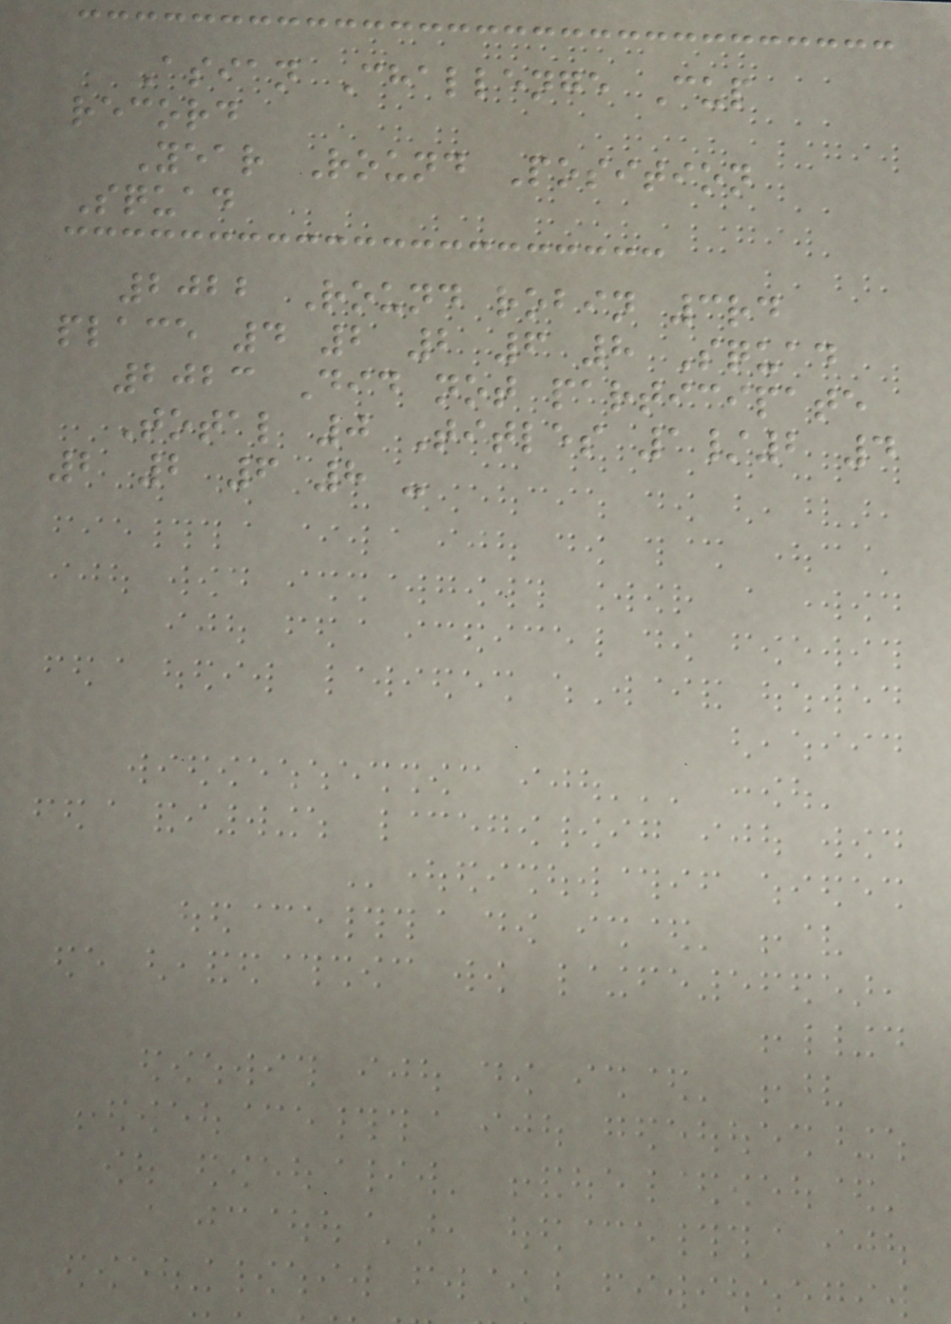Asian Challenge Cup
record
Year Round Position
Squad
2022 Round robin 3rd
place 4 2 2 6 8 Squad
2023 Did not participate
Total 0 Titles 1/2 4
2 2 6 8 -
